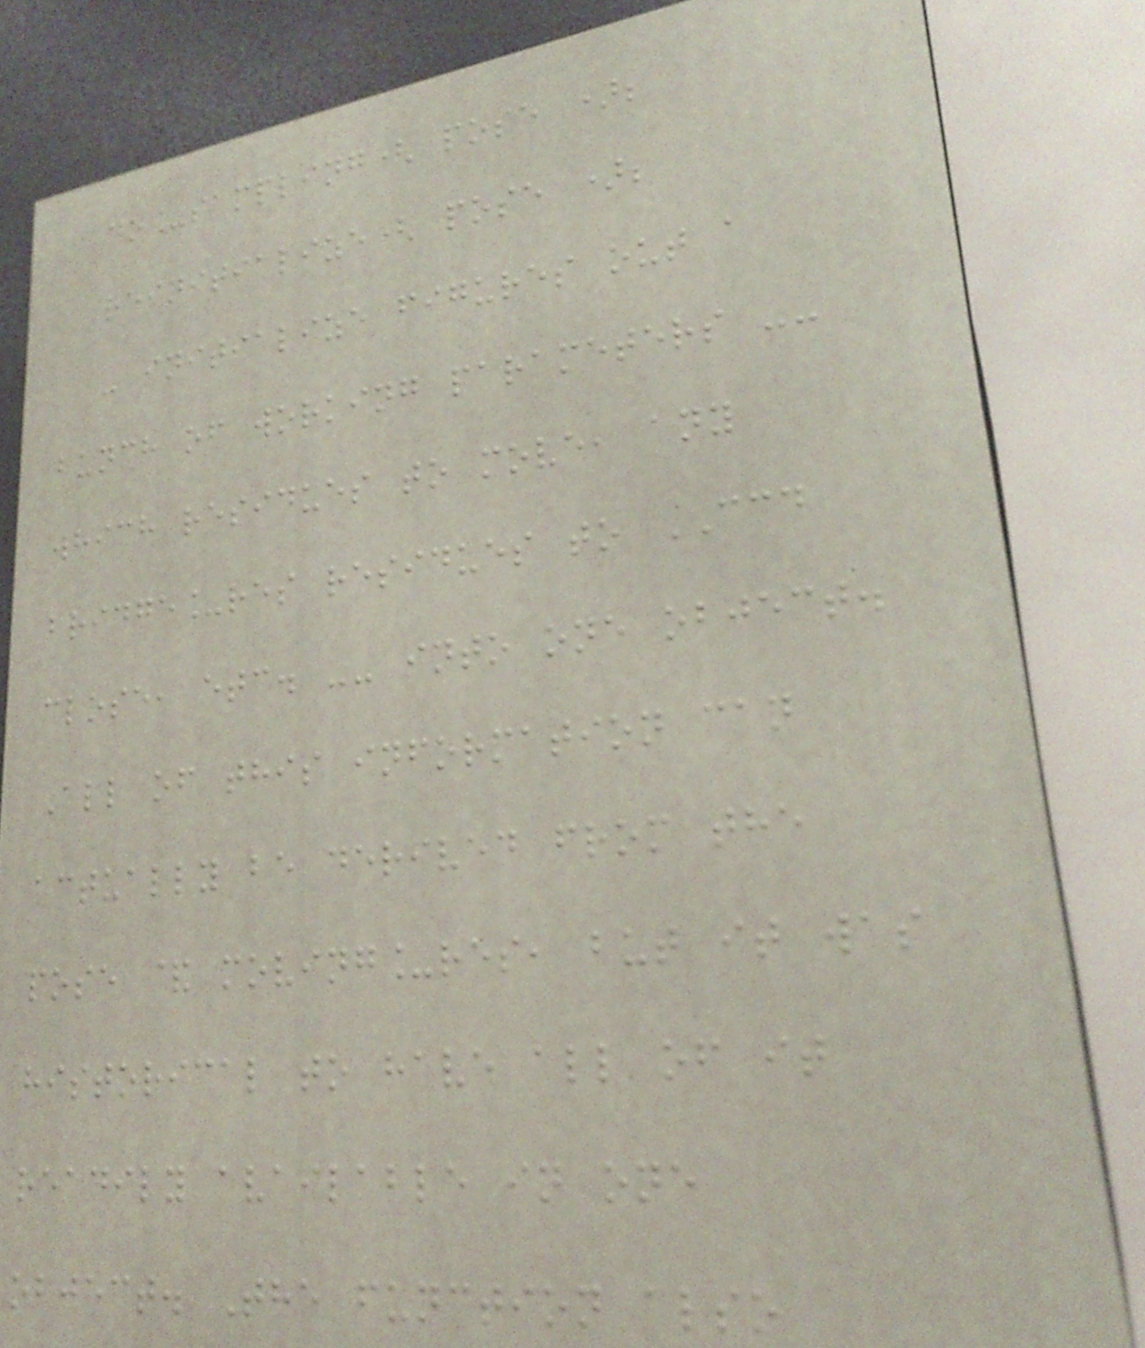do_sampling( pose );
reinitialize( pose );
- initialize figures out a
bunch of working parameters --
which residues to move, any
bridge_res residues to CCD
close, etc. -- into one object.
All of this information can
actually be derived from the
pose & moving_res, but it was
historical to have all of it
readily available in one
object. The function also
